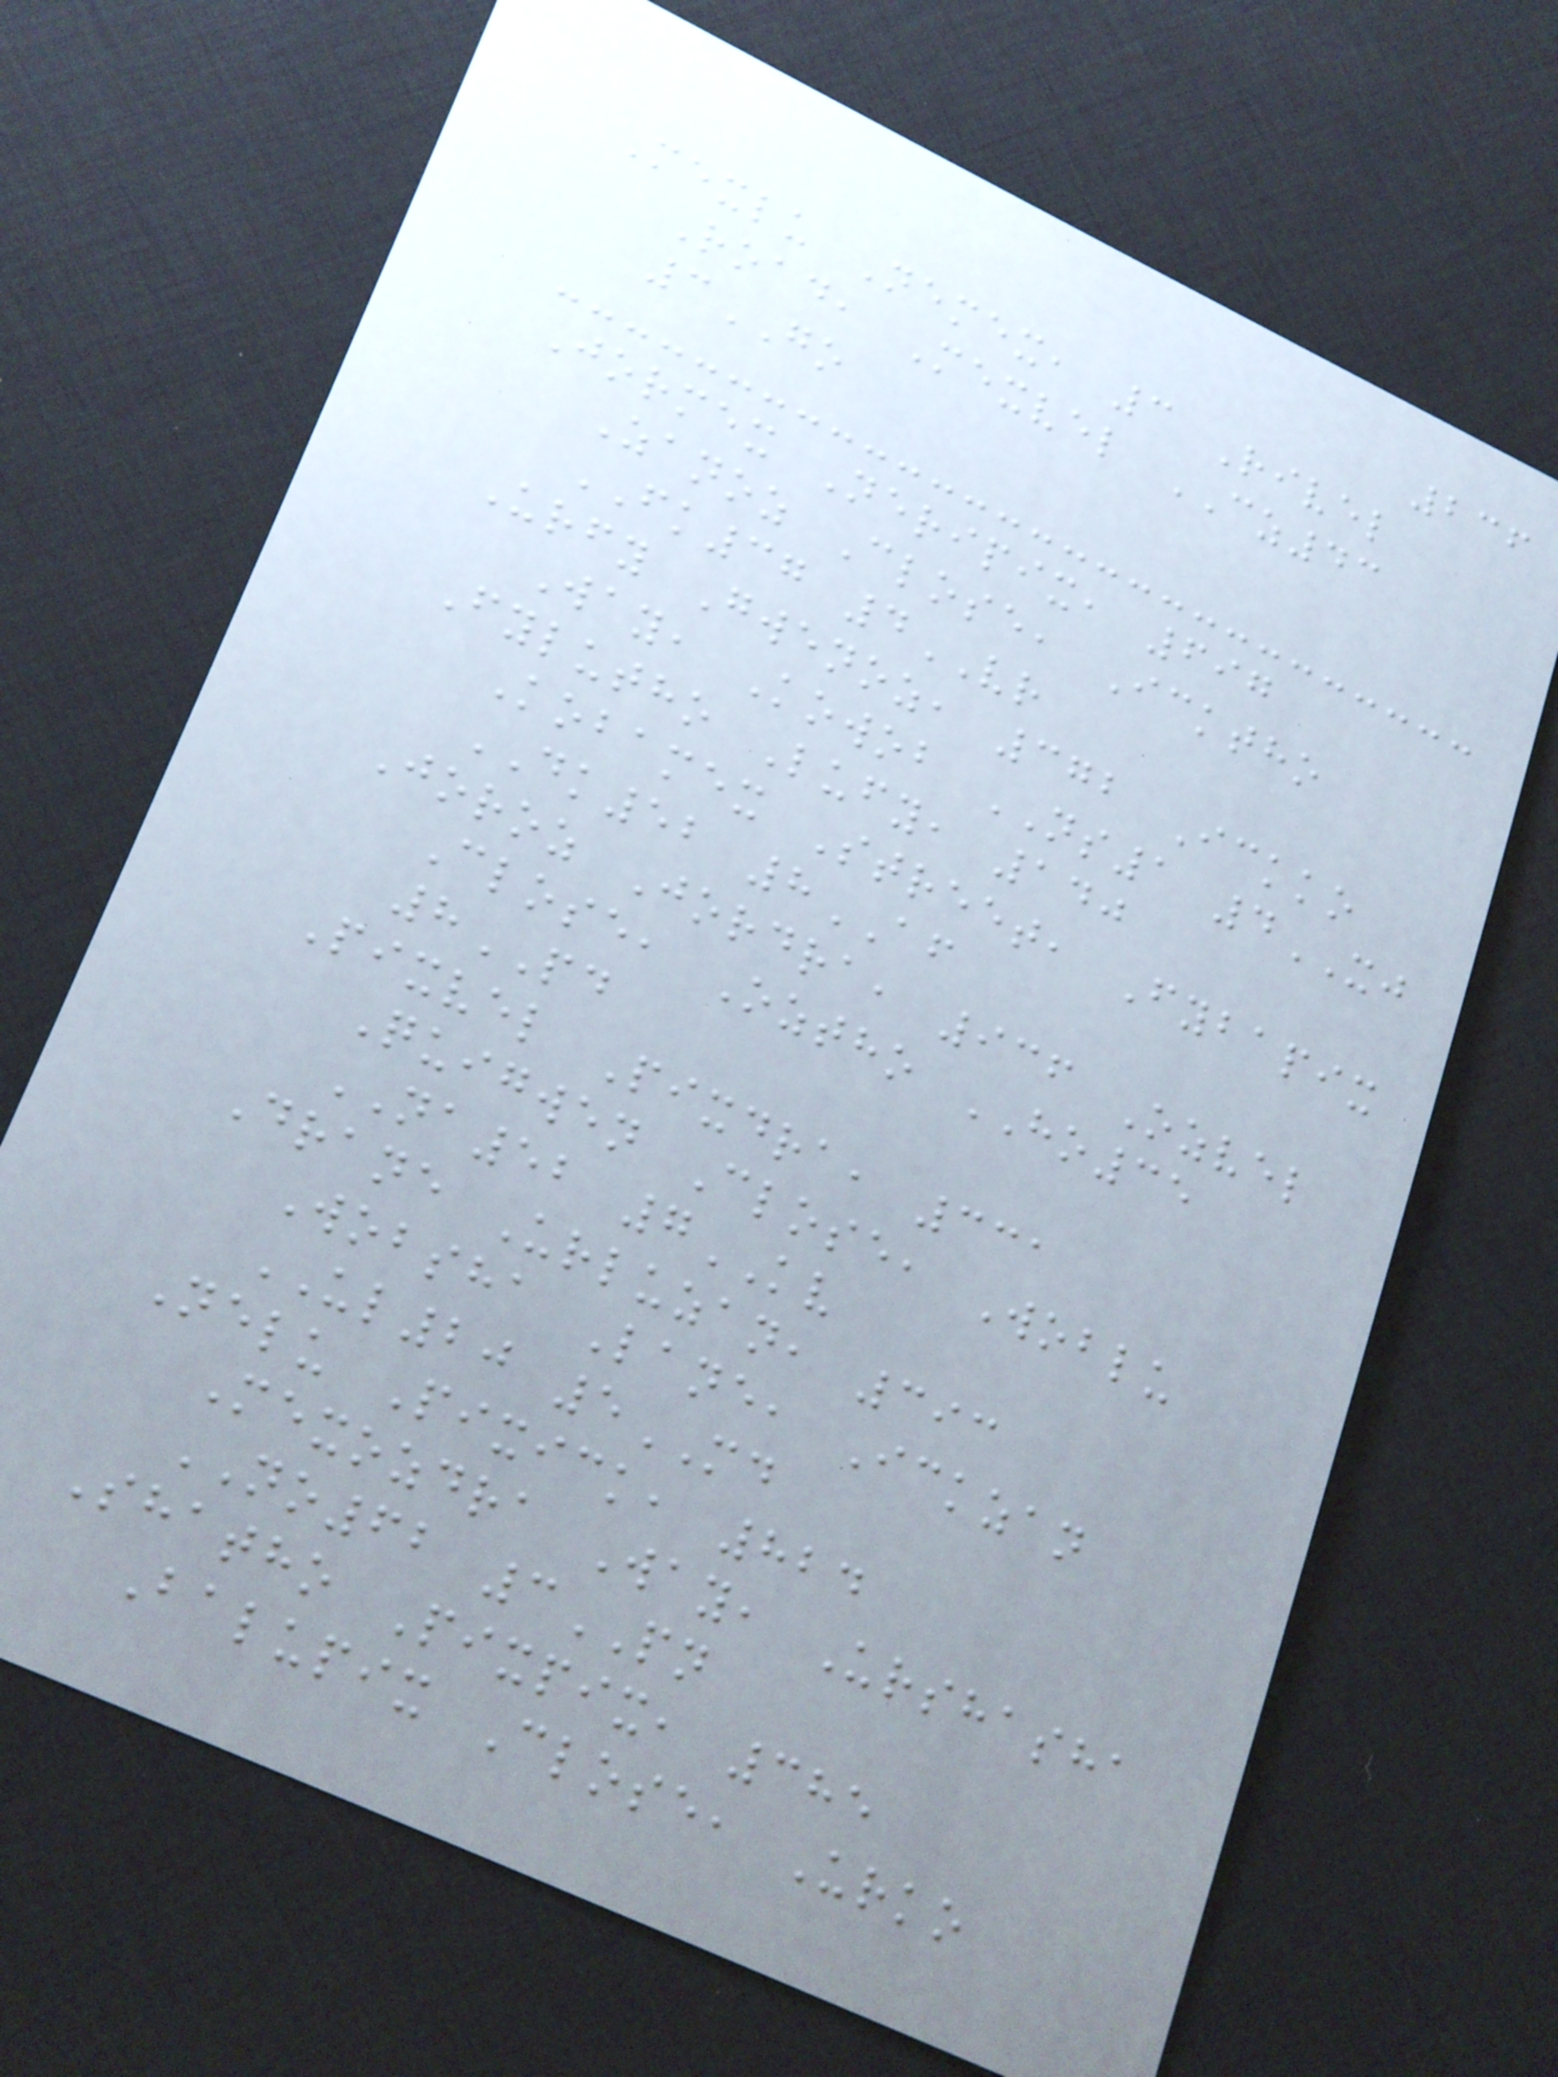236
Mexlu Nemex, 3 Rivel
Road, Mexvel CZ43
3GO
Jormex Neripix, 697
Zanoz Close, Icktho
FK37 4VR
Urfy Gwenoz, 372 Ickko
Way, Kowob NS1 4XJ
Fylutho Lufy, 140
Kobamex Street, Fybapix
DK52 8AF
Joroz Jordra, 936 Ozvel
Close, Oztho HO35
8PD
Pixvel Pixdra, 331
Quigwen Close, Woblu
NA52 7KV
Drane Urluzan, 393
Wobsha Lane, Ickzan
UL20 5MD
Nelu Pixick, 824
Mexozdra Way, Urshasha
NO62 3PN
Shatho Pixpix, 385
Balupix Close, Urko
